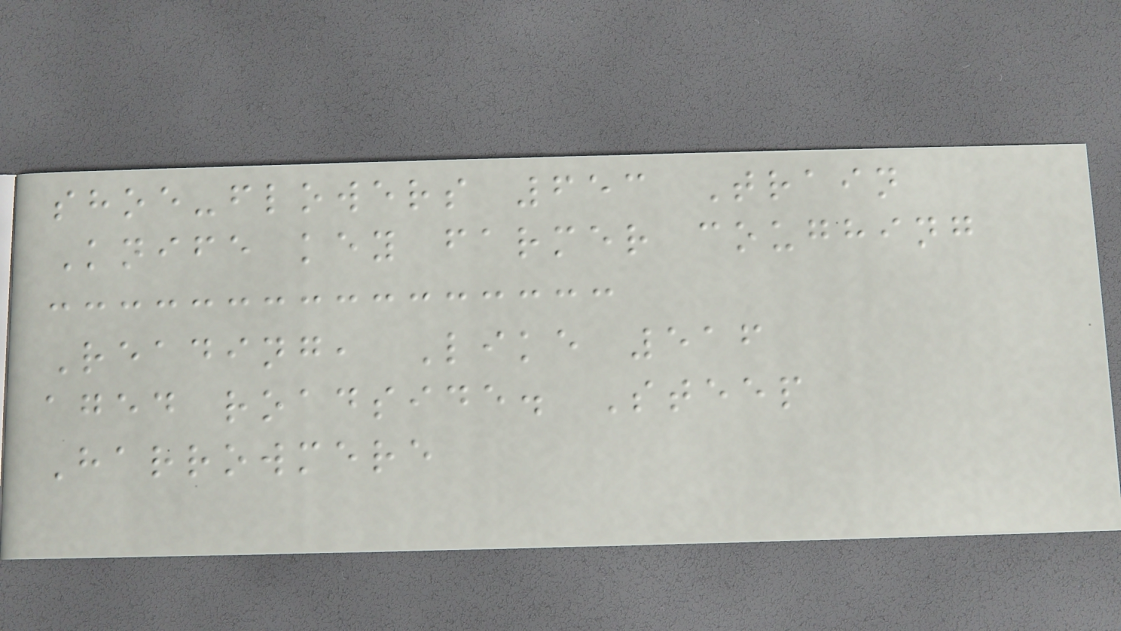shoe-flowers 653 Train
Knife key farmer coughing
Reading, Like 516
aged roadside. Steep
Harrowmere
